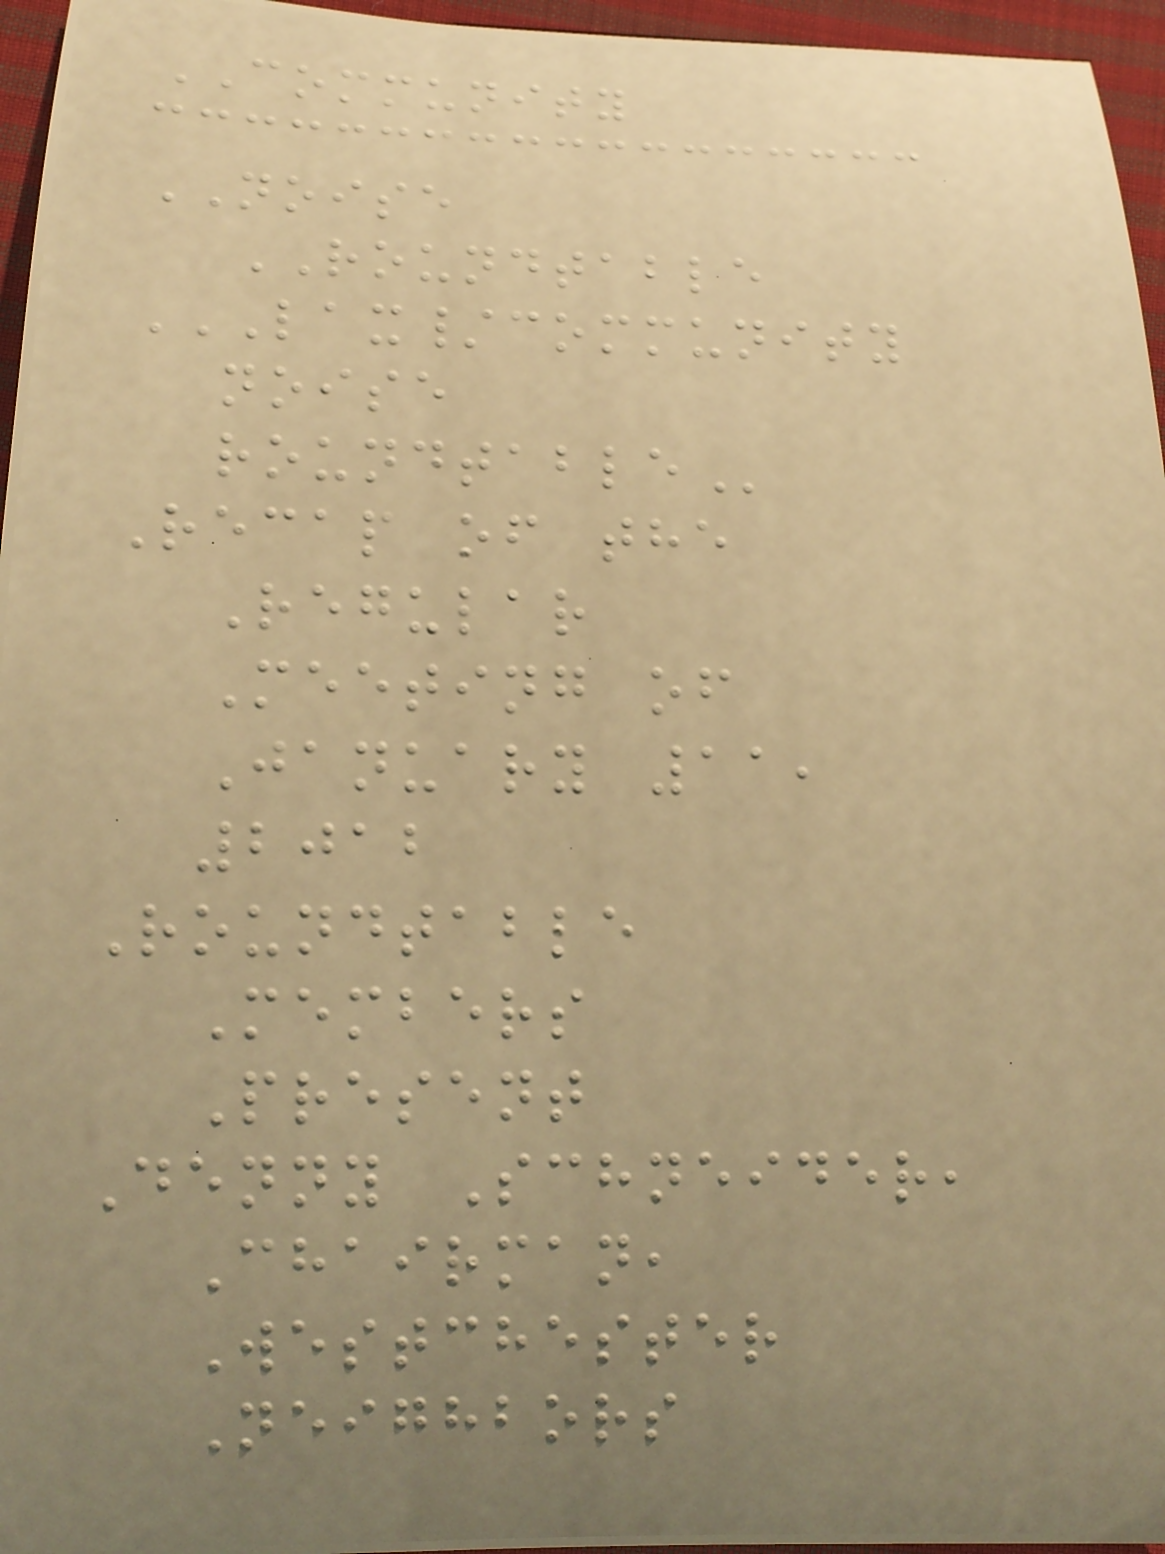COMMUNITY
NOISE
ROUNDTABLE
LAX/COMMUNITY
NOISE
ROUNDTABLE
Recap of the
Regular
Meeting of
January 11,
2012
Roundtable
Members
Present
Denny Schneider,
Chairman,
Westchester
Neighbors
